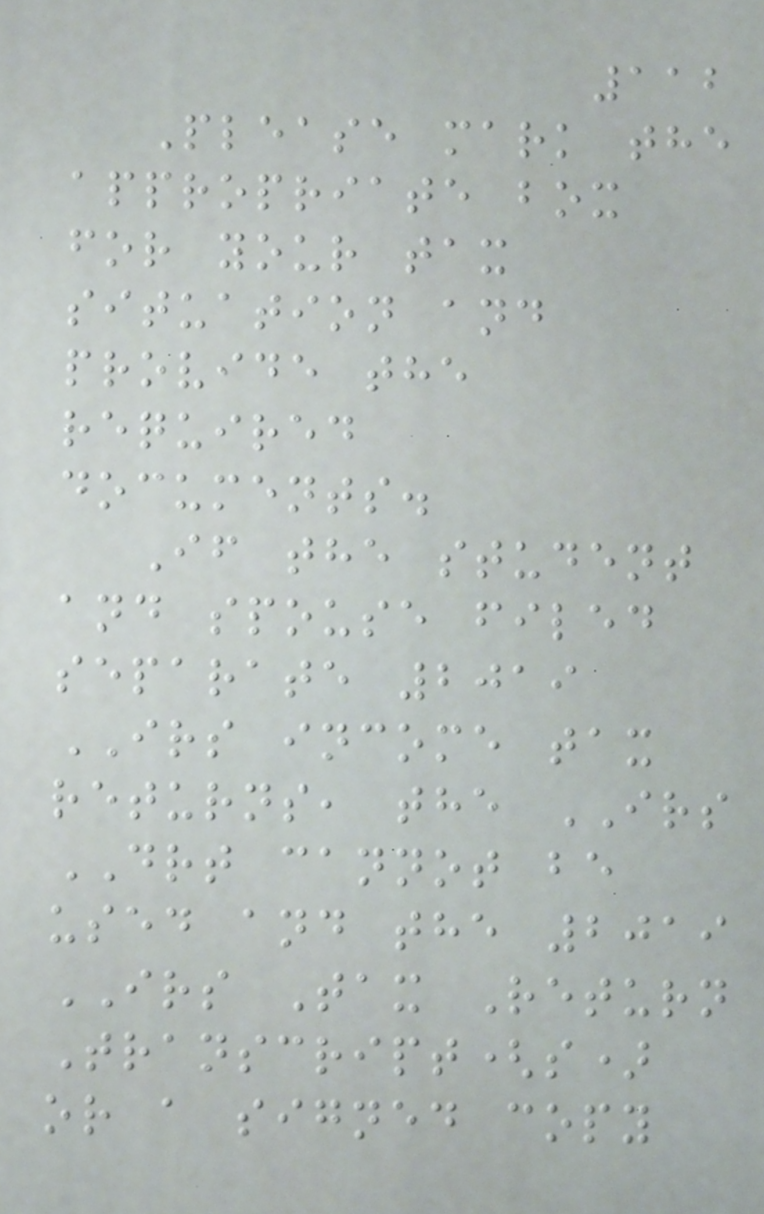112
Please mark the
appropriate box
for your tax
situation and
provide the
required
documents.
If the student
and spouse filed
separate 2019
IRS income tax
returns, the IRS
DRT cannot be
used and the 2019
IRS Tax Return
Transcript(s)
or a signed copy
